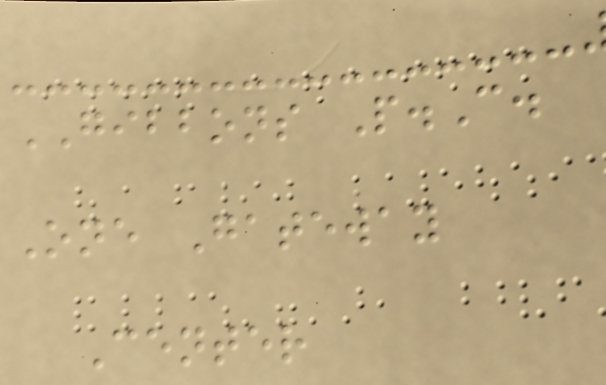GIBBONS P.C.
One Gateway
Center
